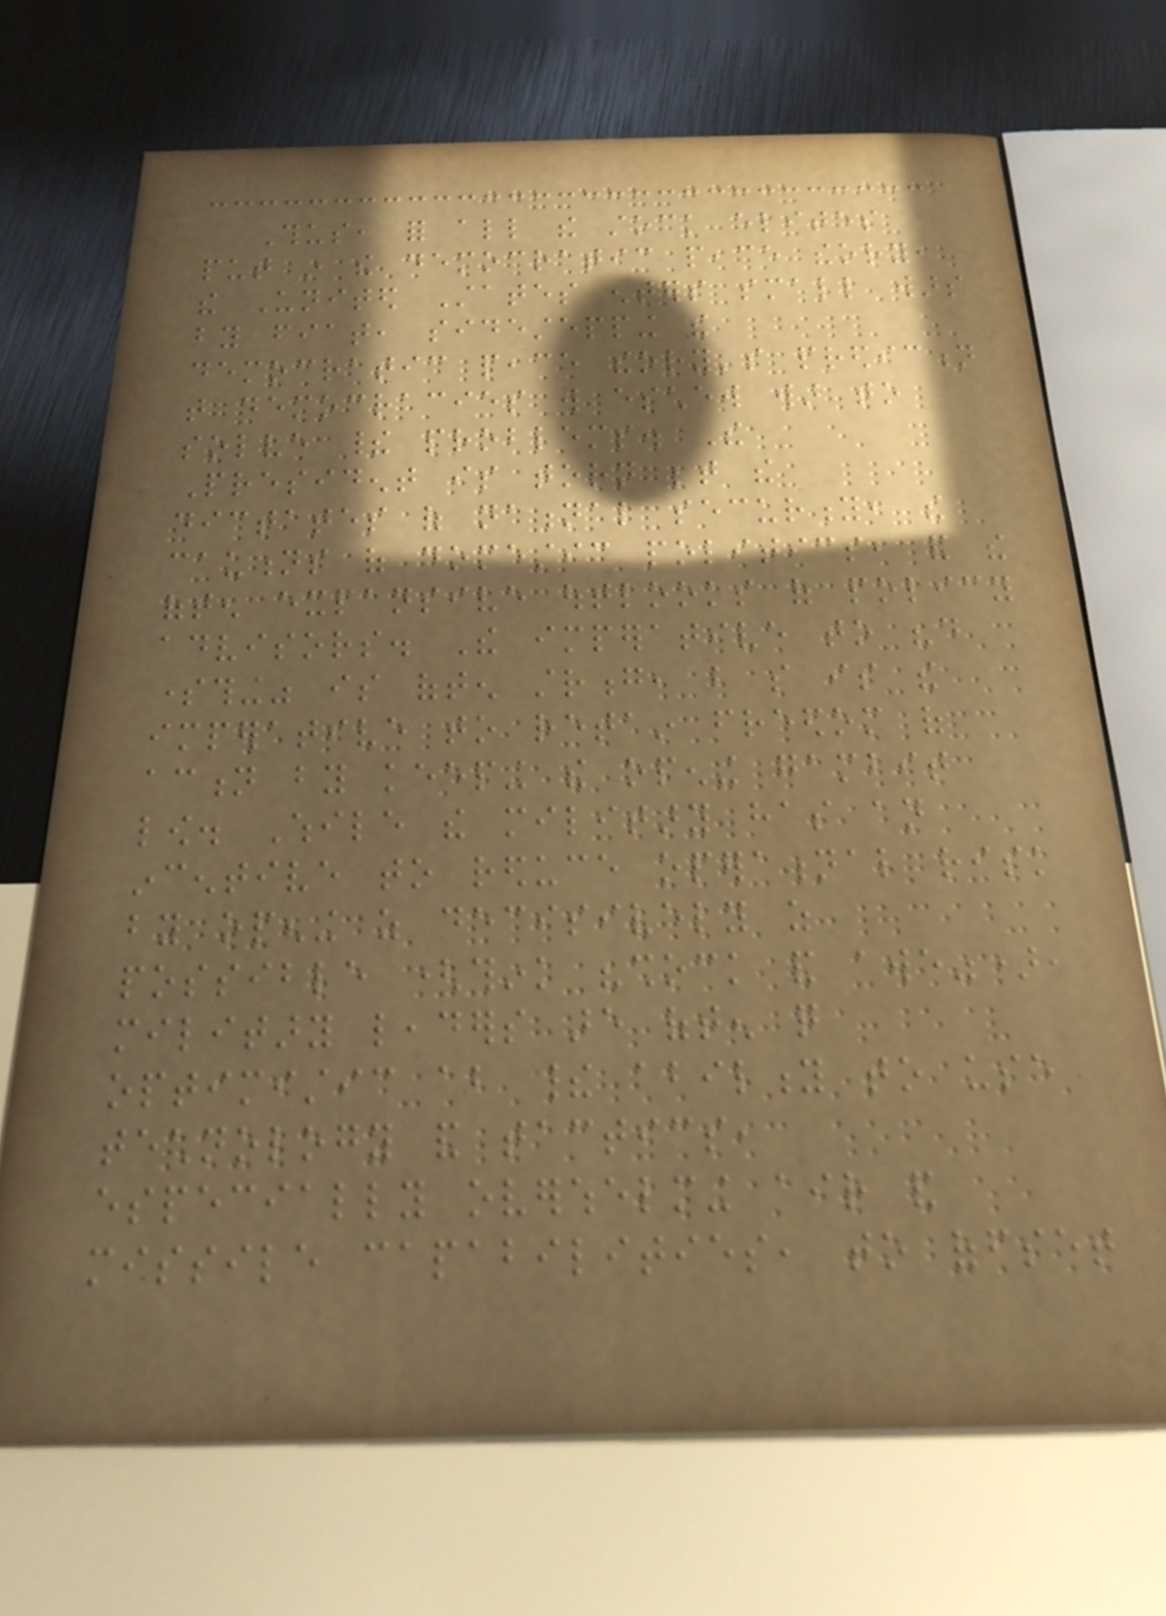Thus, for all the stock elites
put in the democratic peace theory,
the United States enters small wars
by fiat, sidestepping the
democratic peace theory's prediction
that democracies will eschew war to
solve their problems. The
President is torn between the
dictates of national security, the
cautions of domestic politics, and the
often expansive outlooks of policy
advisors. The imperative to "do
something" is often strong, but so is the
imperative to retain freedom of
action by keeping the opening gambit
low. While the military has an
incentive to reduce operational risk
by opening as decisively as
possible (think "shock and awe"),
military leaders are often quite
optimistic about their ability to use
technology and tactics,
especially overwhelming air and
missile capabilities, to offset
